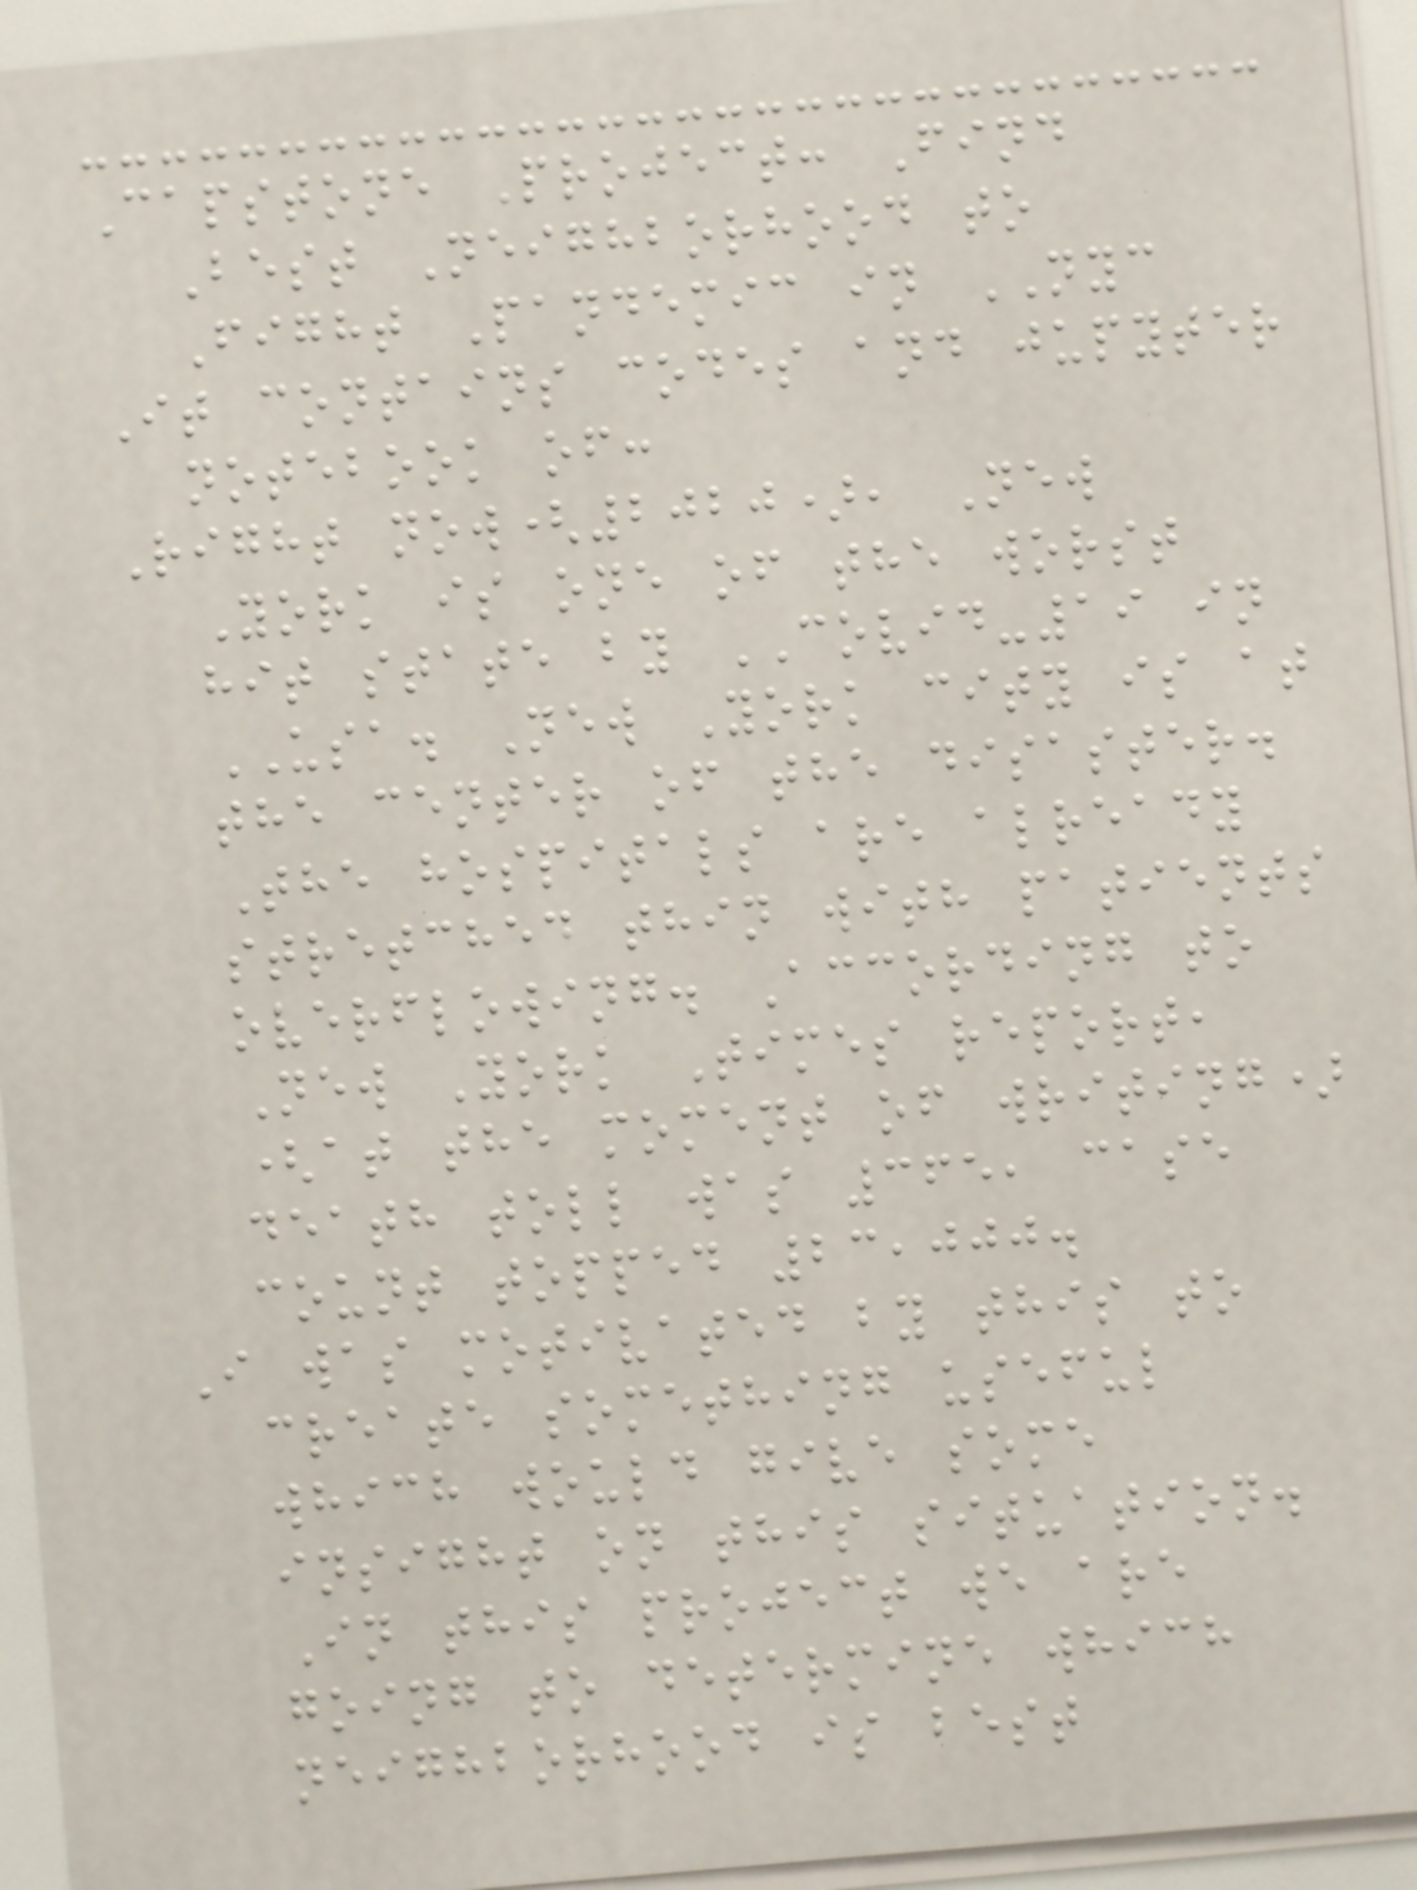Capstone Project: Find
Best Neighborhood to
Fight Pandemic in NYC
It contains codes and jupyter
notebook of:
Right now(2020), New
York is one of the worst
hit state by COVID-19 in
USA. New York city is at
the center of the disaster.
The hospitals are already
stretched thin with patients
overflowing. According to
New York Times report,
(at the moment of writing)
death toll was 365, case
count topped 23,000.
I was motivated by this to
create something useful
which would give some
insight on this situation.
In this project we are
going to determine which
neighborhood is best
